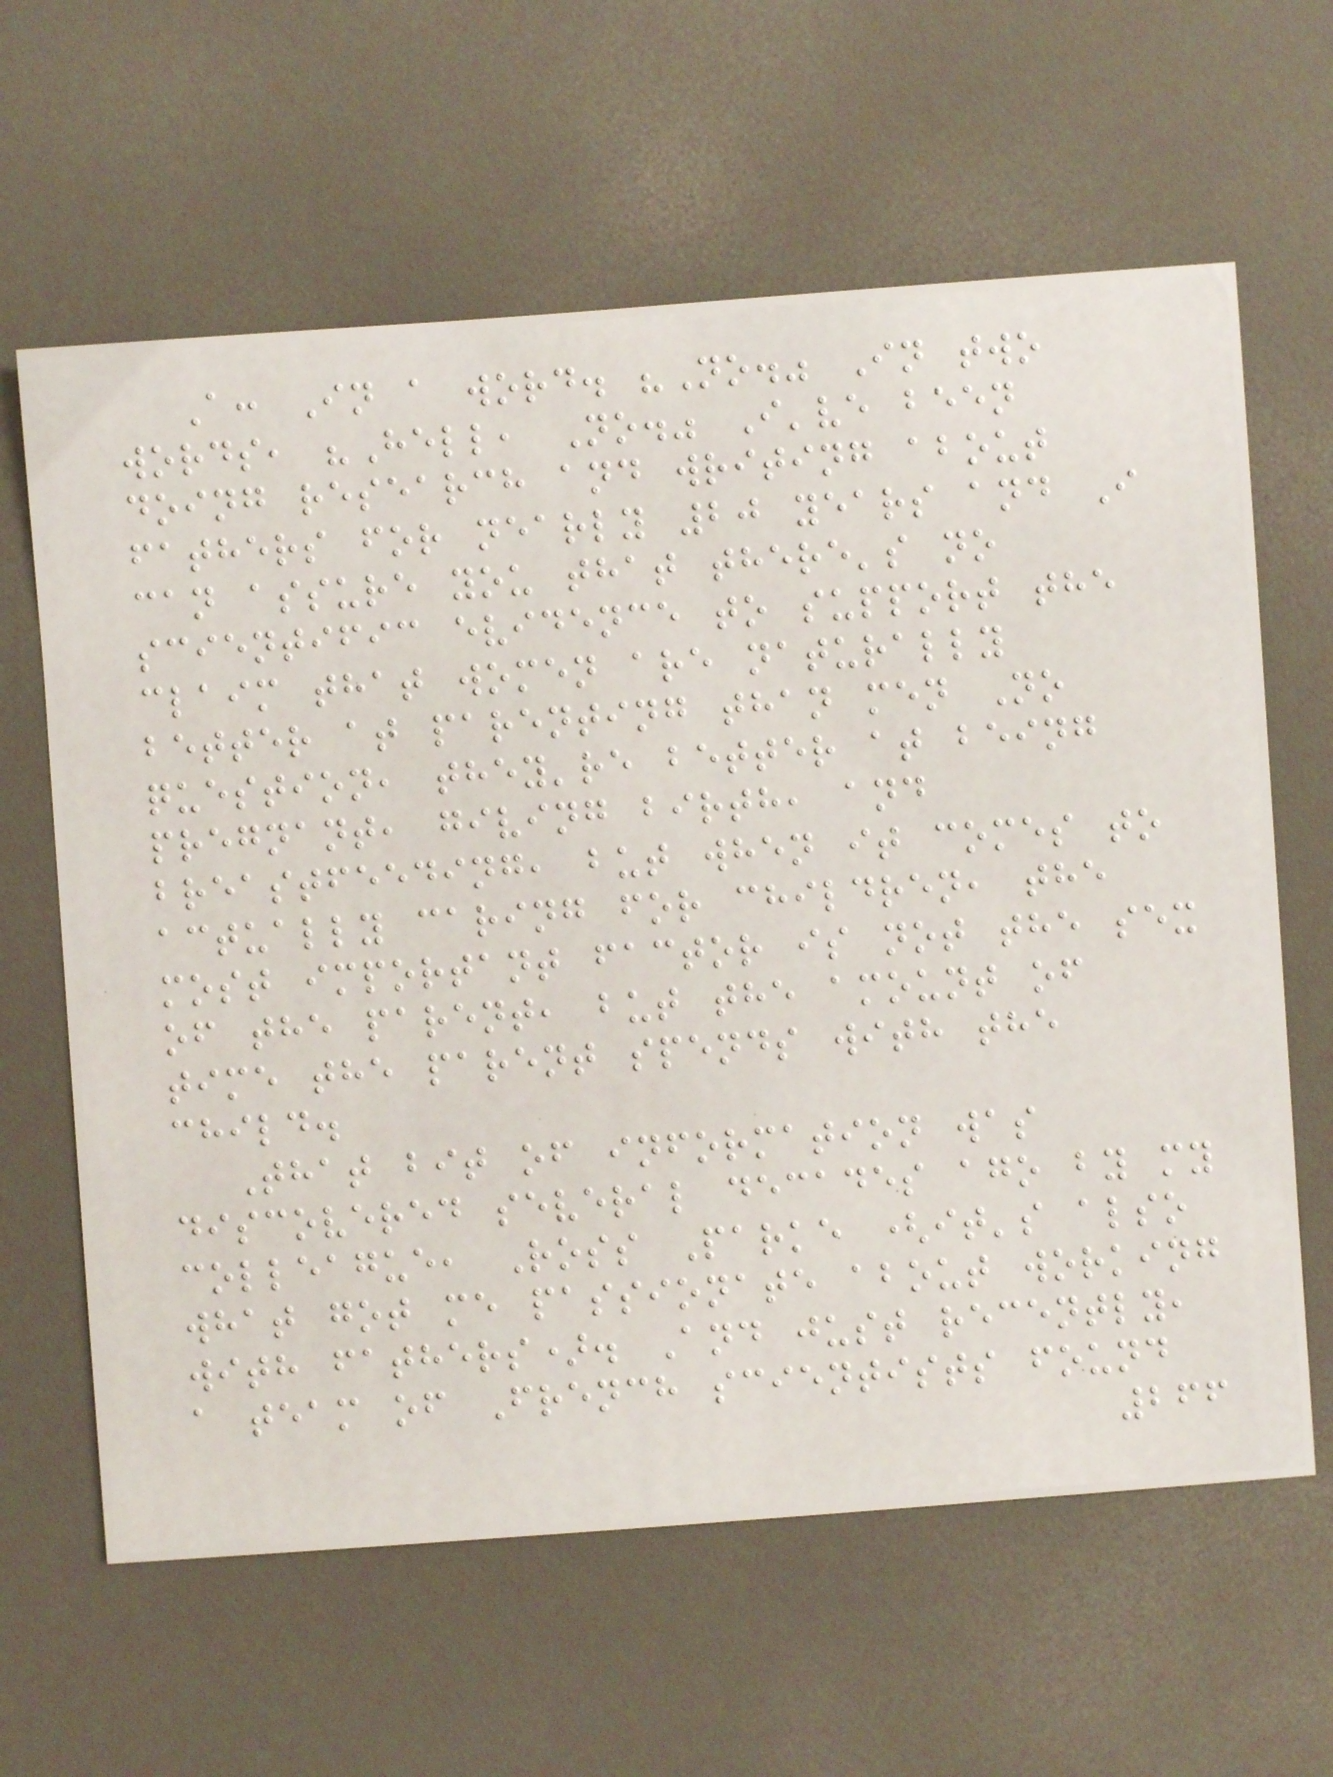A: In a word. "No." In two
words, "Hell, No." I've been
doing research and writing about
fathers for nearly 20 years and I
can assure you that there's no
scientific evidence to support the
claim that women are naturally
better at parenting than men No
question, they're better at being
pregnant, giving birth, and
breastfeeding, but when it comes to
actually caring for children, the
most important factor is not the sex
of the parent, but the amount of
time the parent spends with the
child.
That bit of information was
discovered several decades ago by my
colleague, Ross Parke (it's also
what got me passionate about working
with fathers). And just recently,
a team of French scientists found
266
